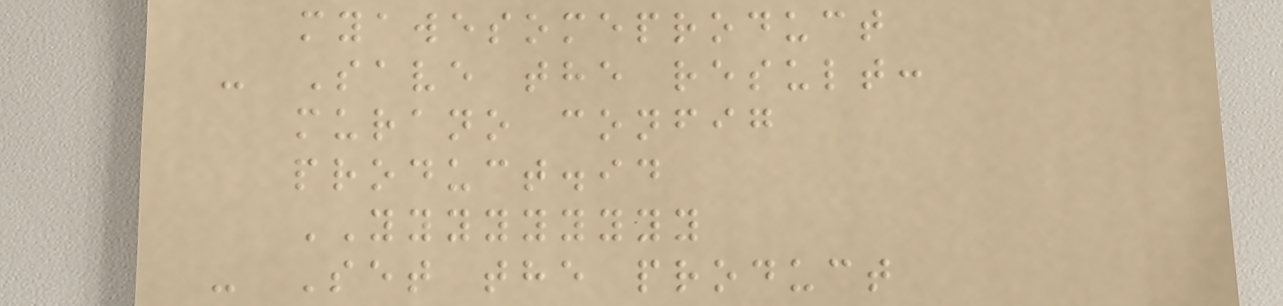myawesomeproduct
- Save the result:
murano config
product.id
YYYYYYYYY
- Set the product
